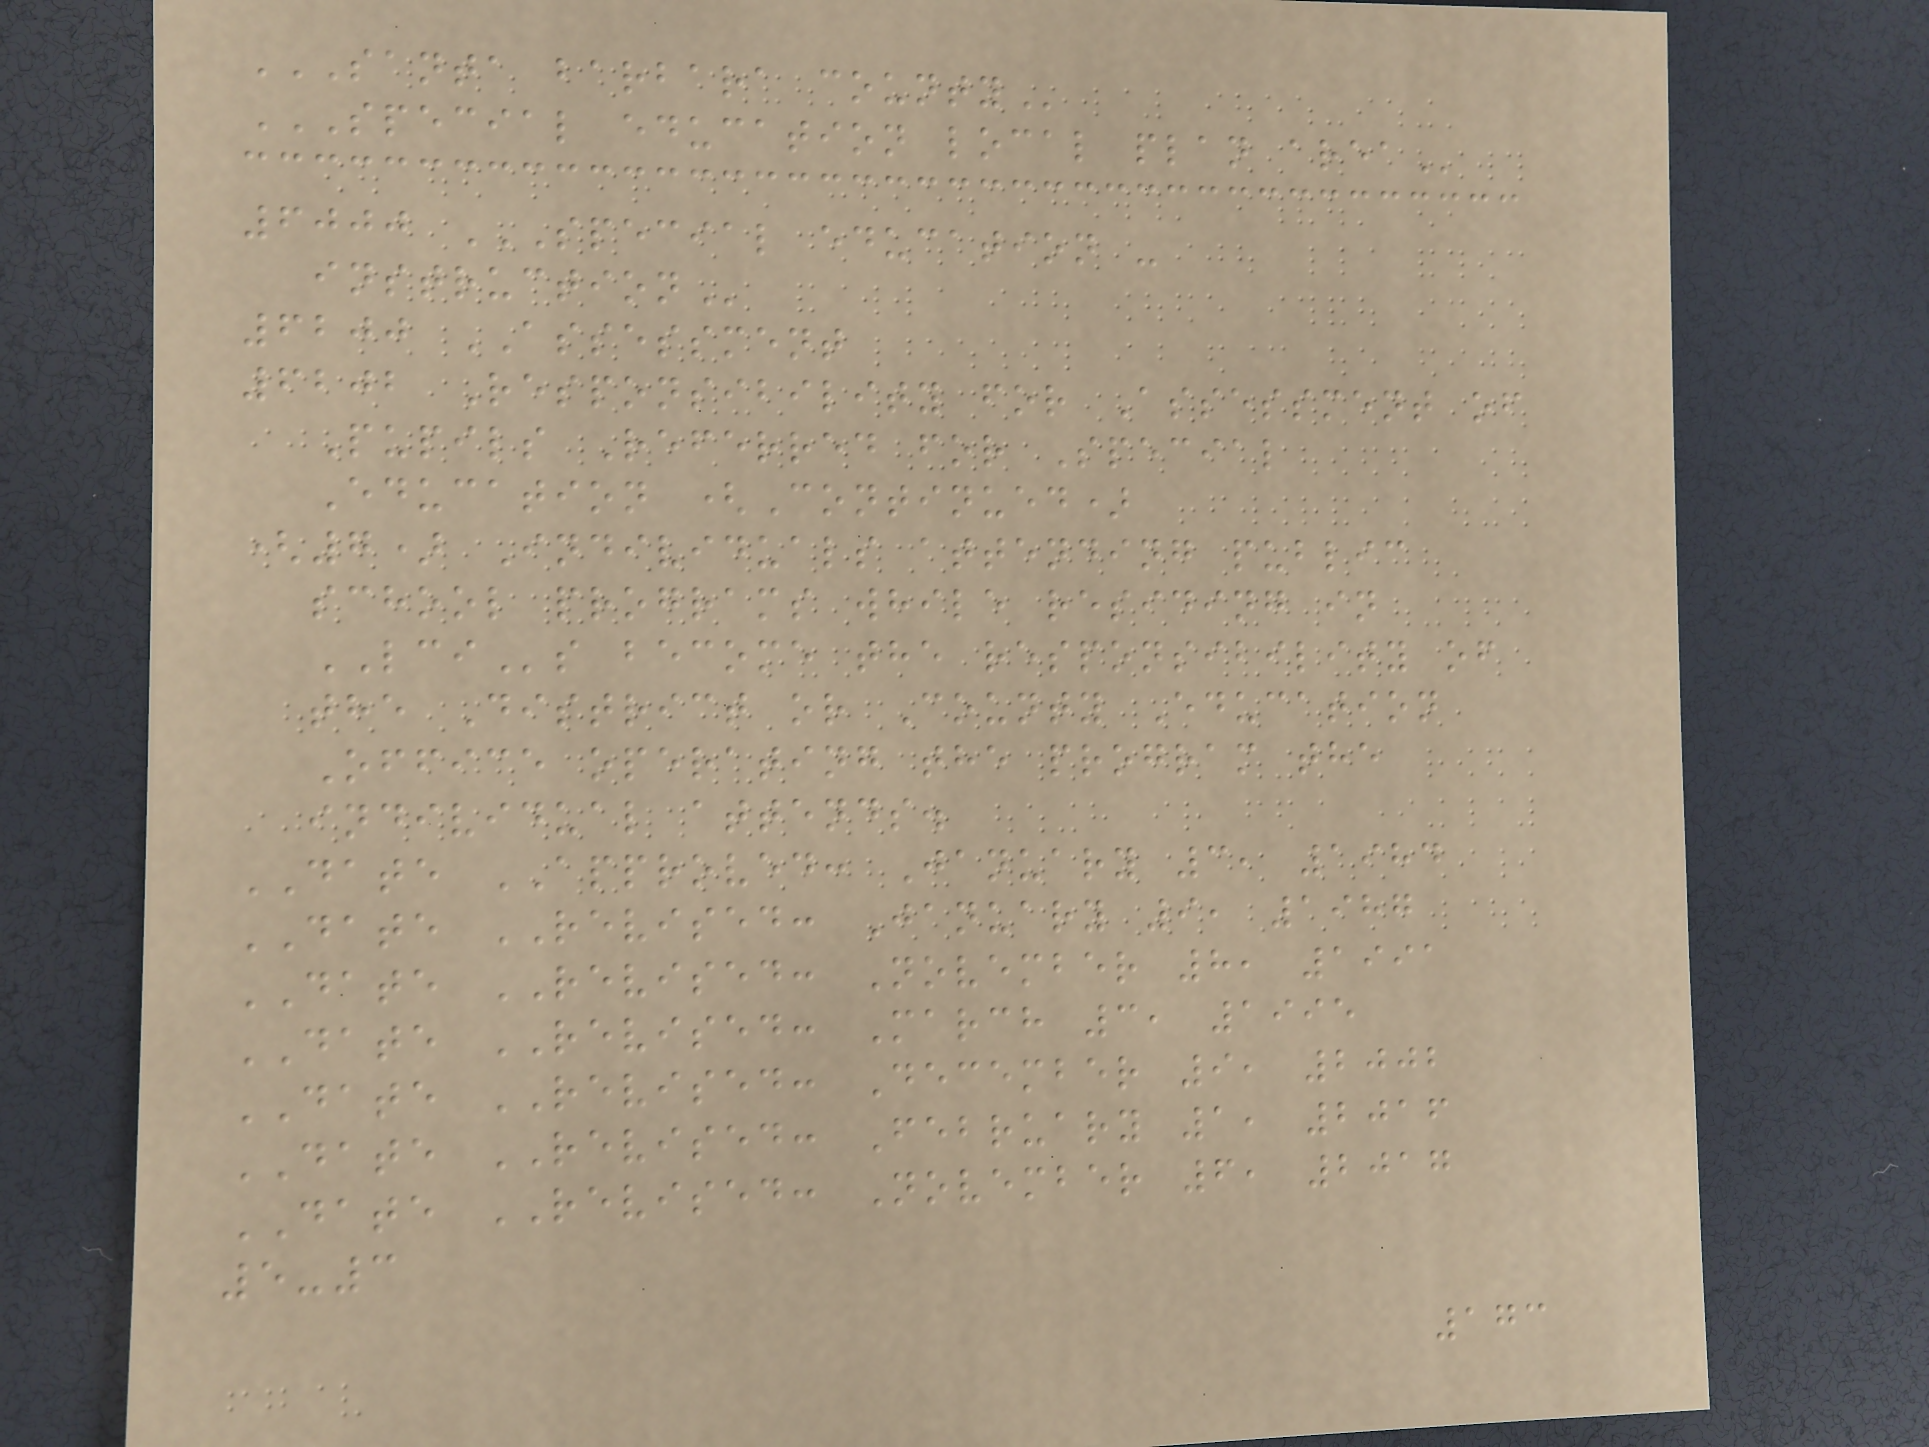SANTA BARBARA COUNTY
SPECIAL EDUCATION LOCAL PLAN AREA
6000 SPECIAL EDUCATION -
INSTRUCTION
6200 ASSESSMENT
6202 Responsibility for Assessment of
Pupils Referred for Special
Education (Continued)
(7) Individuals attending public
school programs while residing in
LCIs become the responsibility of
the District or County Education
Office operating the program the
individual attends.
DATE APPROVED: January 3, 1984
DATE REVISED: January 9, 1987
DATE REVISED: November 8, 1991
DATE REVISED: March 3, 1995
DATE REVISED: December 9, 2002
DATE REVISED: February 1, 2016
DATE REVISED: November 6, 2017
5-3
173
